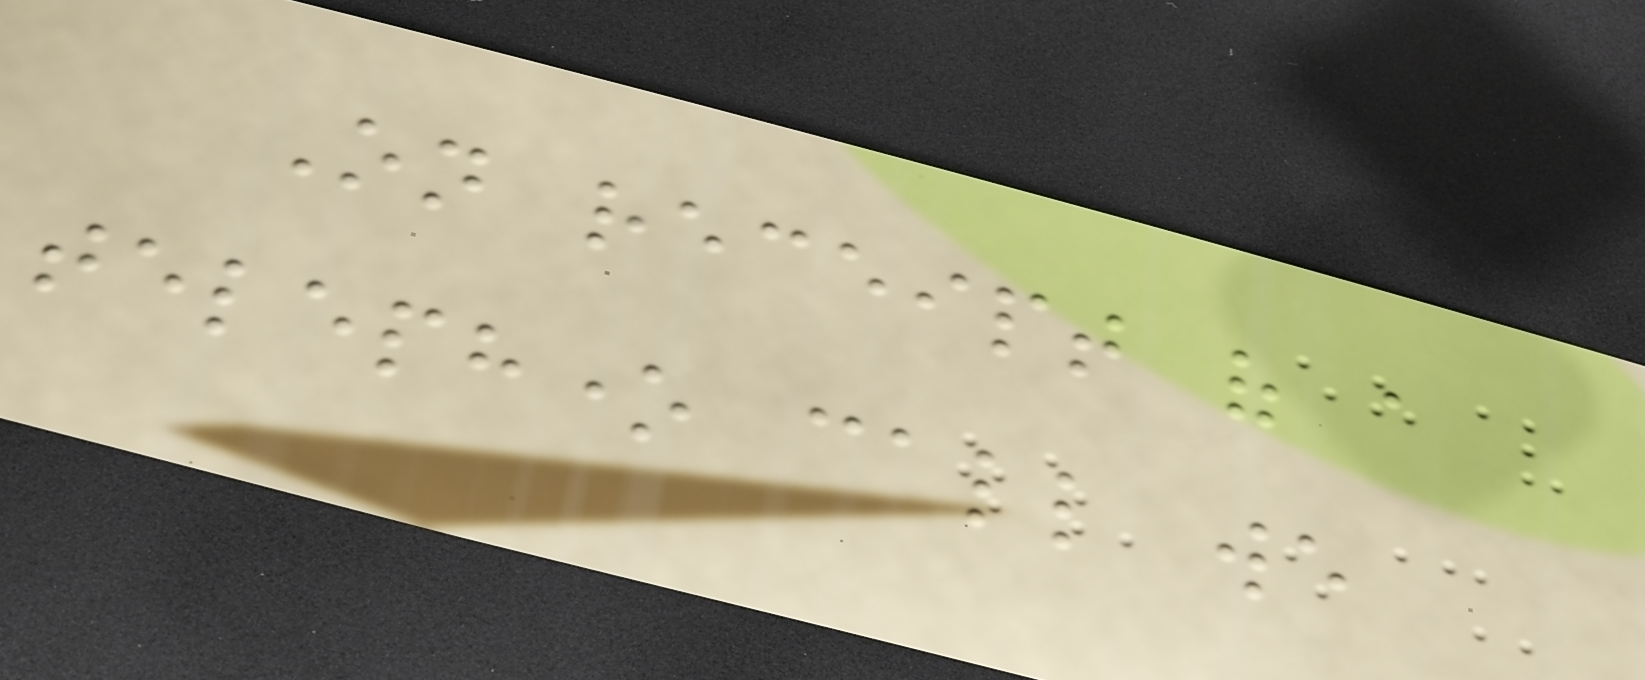On receipt of a
telephone call we
